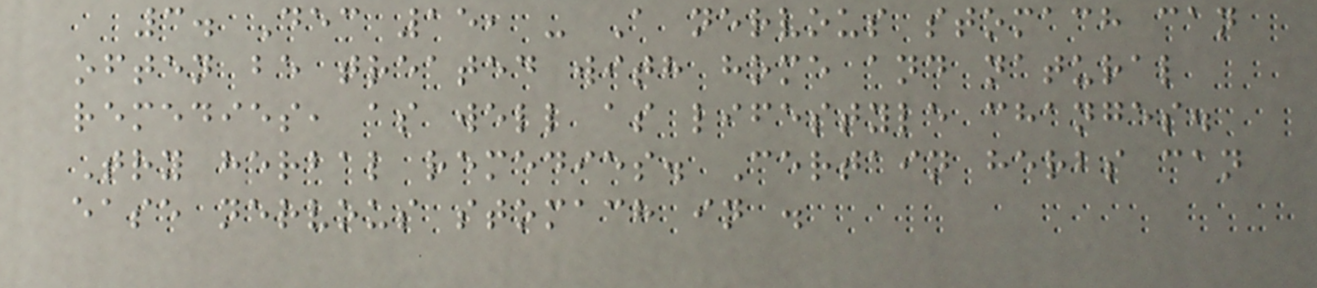3. Dec 15, - A nervous stomach can
often be treated with home and natural
remedies, as well as lifestyle changes.
Try herbal remedies. Certain herbs can
ease nervous stomach in .
